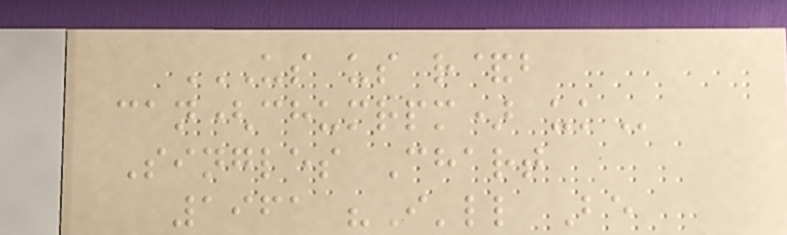US US R&B
CAN(CHUMRPM) UK
Singles Chart
1961 "I'll Be
